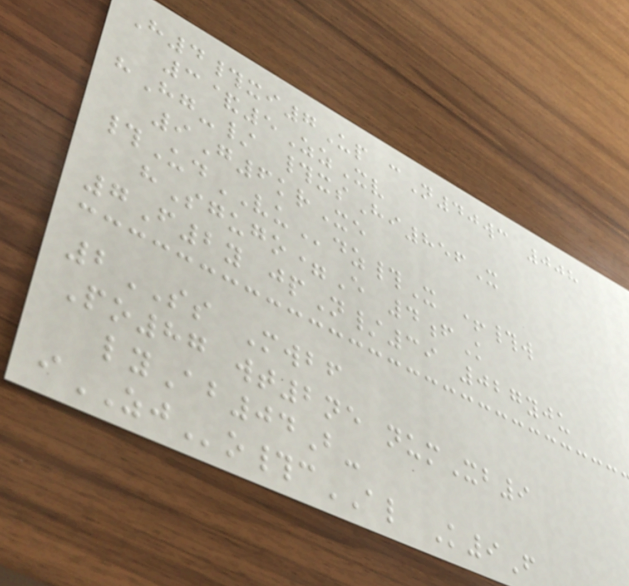H4#xi7Up cN40wc 008
3&5ZzXv
hHg-/ #xsHi856X
9G6krXe
#UdVUdz#X +#w
hSgugo=E 4fK
7F2y jpN/39 027yju
2SS Mwbf
Po87 wt2ne numXb9
lyAb04B-
iZJo#cAL K9F
